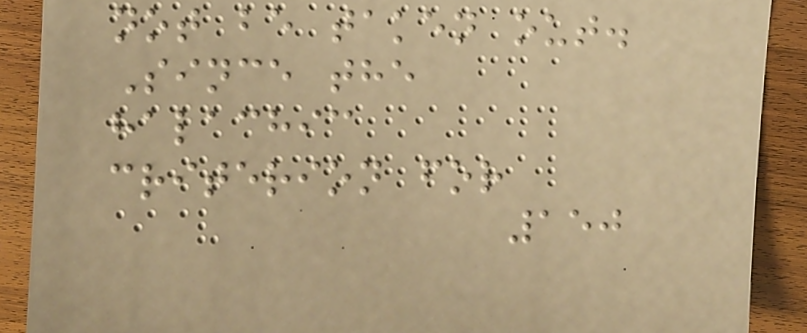not be taken out.
Since the
halachic
criterion for
150
